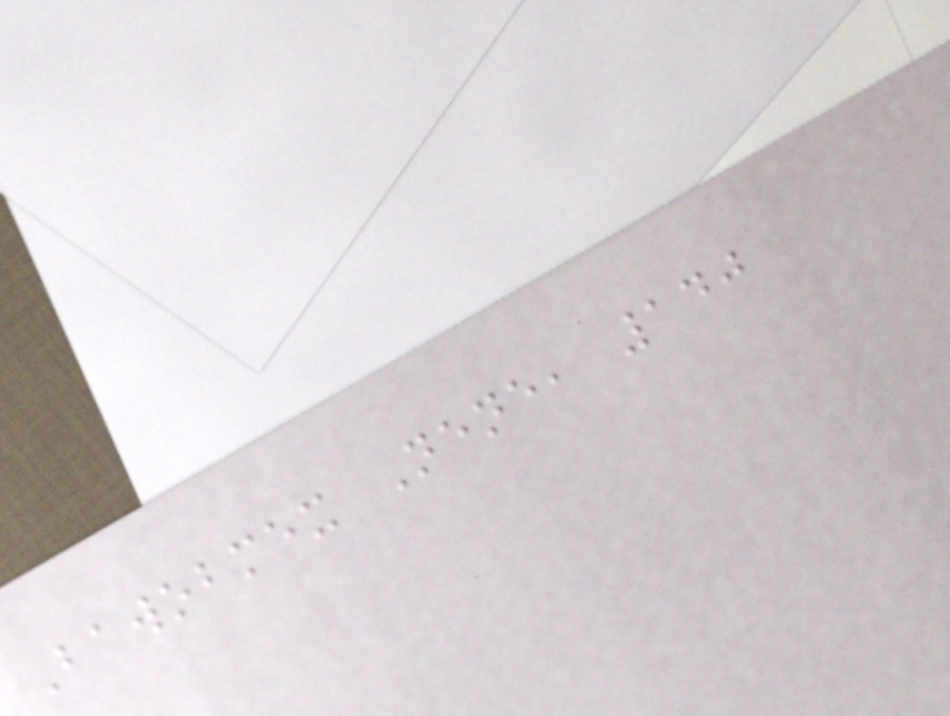Bawobmex Nene, 140
